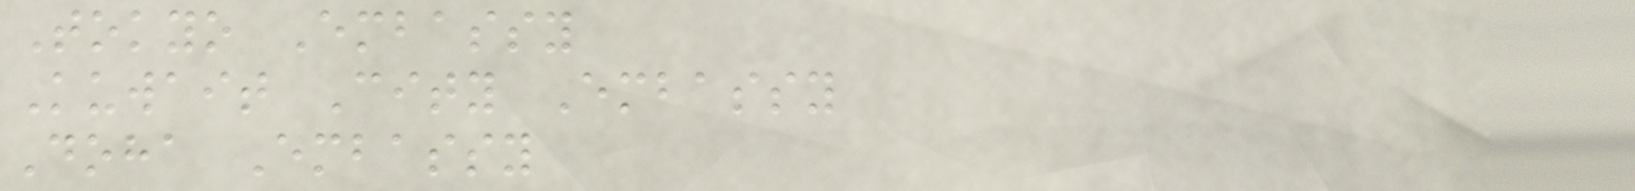Tokyo Embassy
Kuwait City Embassy
Doha Embassy
